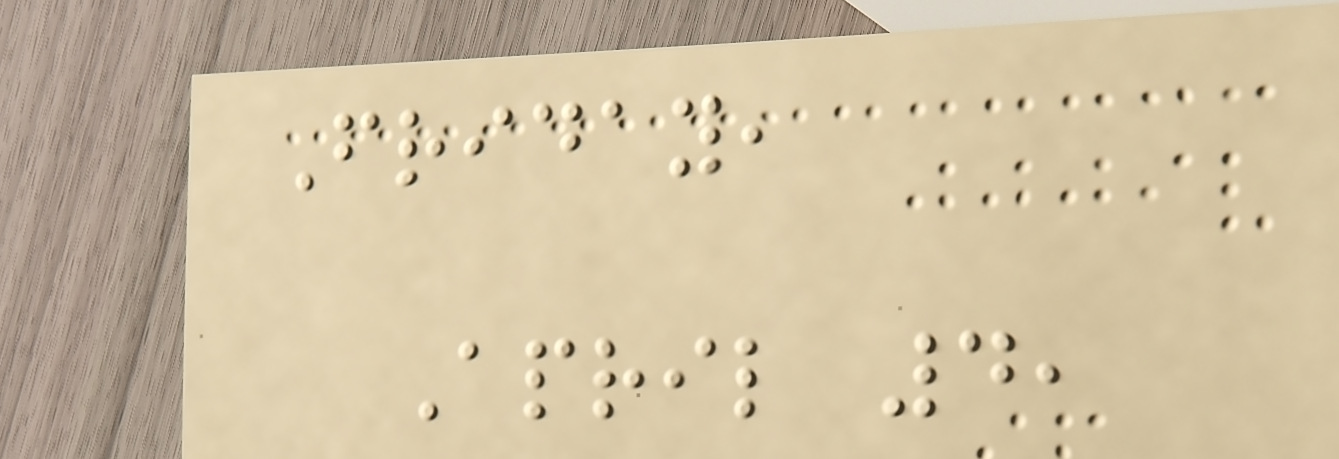Friday,
April 4,
